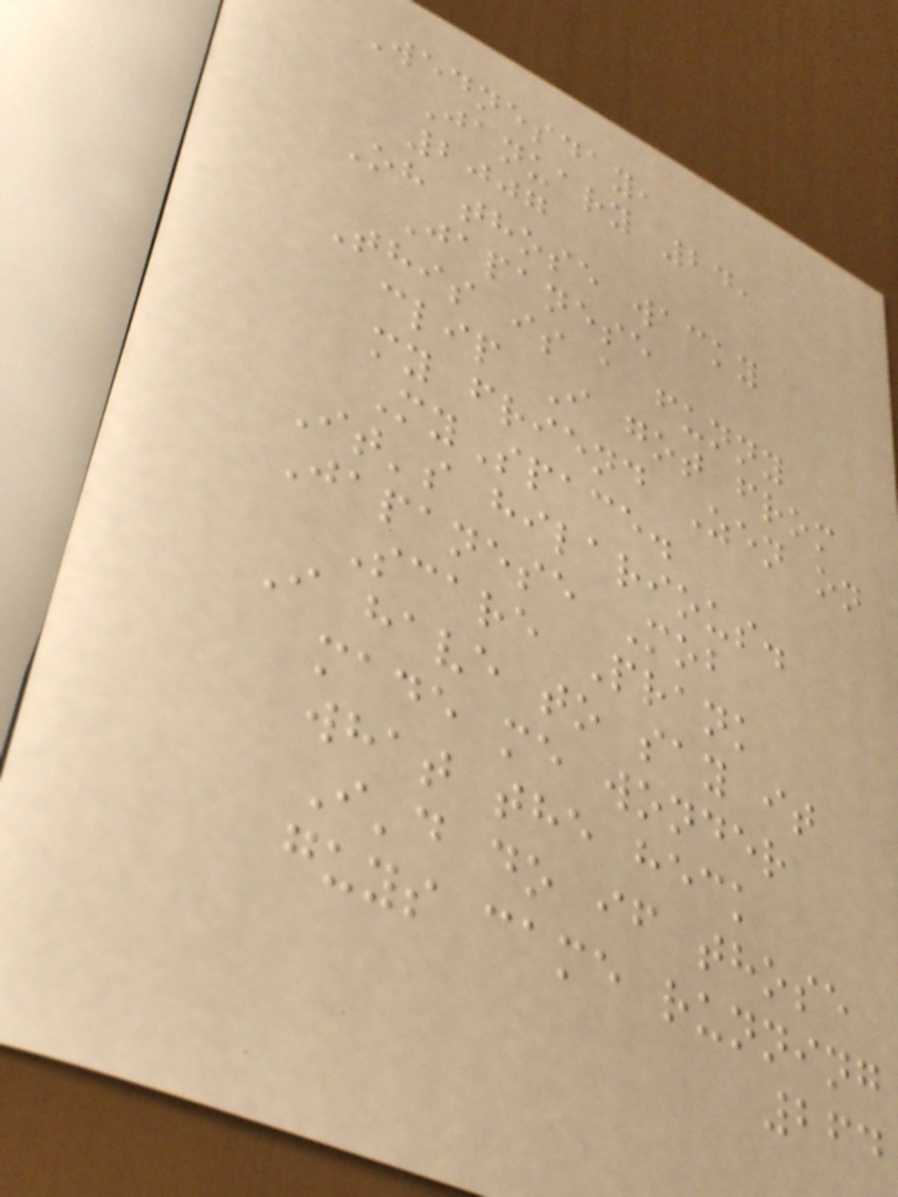Wednesday,
January 24,
2007
Oh those wacky
Japanese
This is a funny
clip I got from
my friend Zen on
MySpace.
It's hilarious.
Japanese Mob
Scare Prank
I have to say it
made me wonder
what the heck
I'd do if those
guys came running
264
